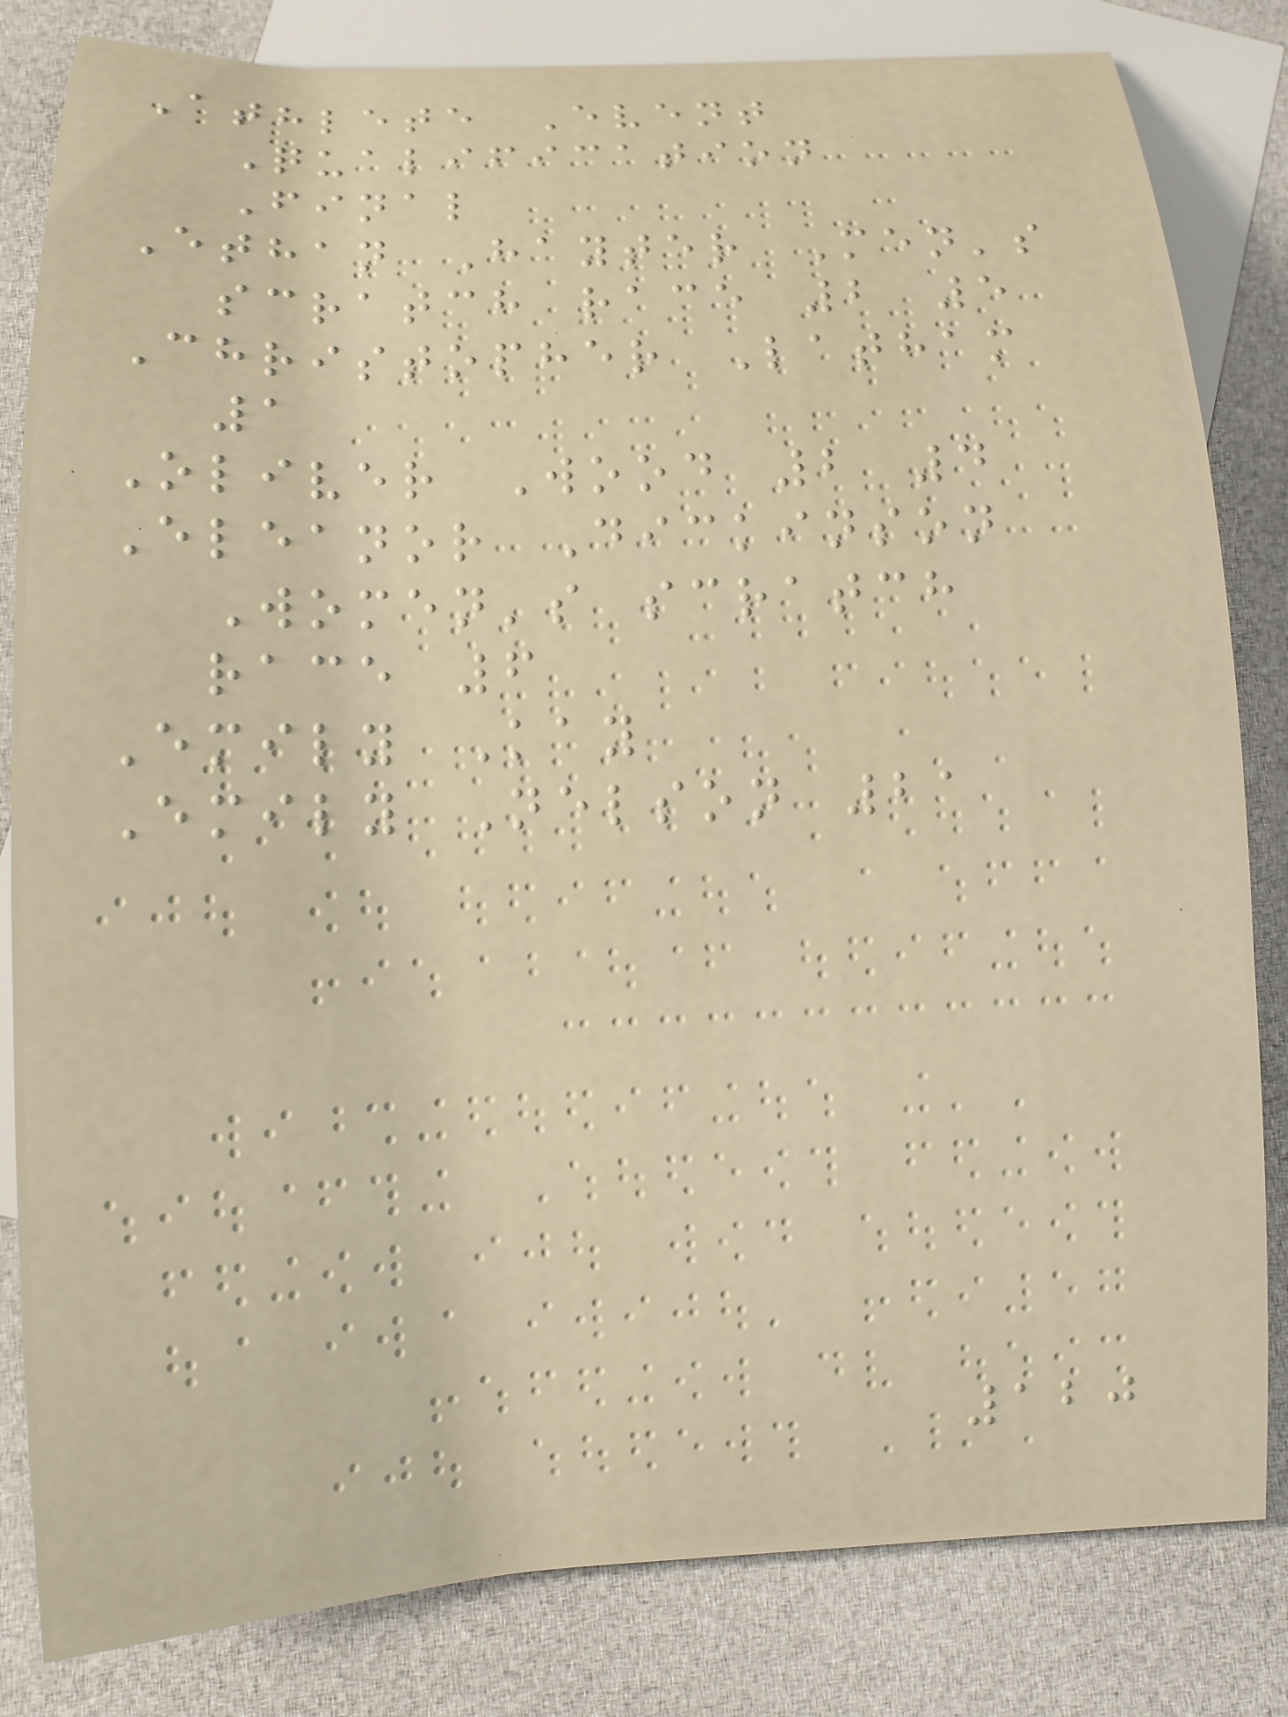Athlete Event
Qualification
Final
Ethan Hayter Men's
scratch race 2 5
Christopher Latham
1
Oliver Wood 2 4
Eleanor Dickinson
Women's scratch
race 6
Emily Kay
Emily Nelson 21
120
